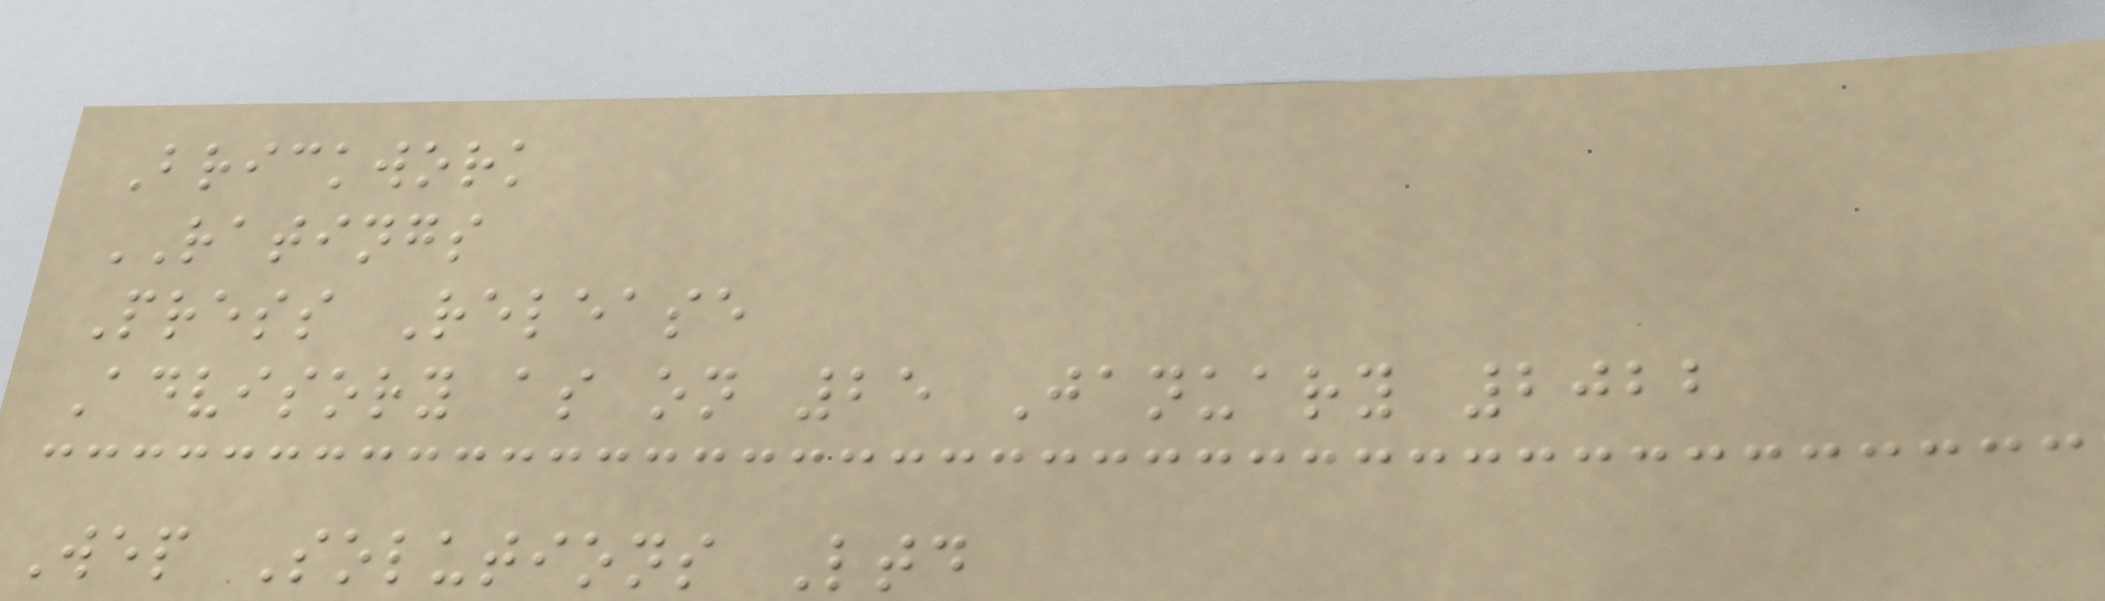Brickwork
RATINGS
Press Release
Advisory as on 25 January 2022
Wep Solutions Ltd
